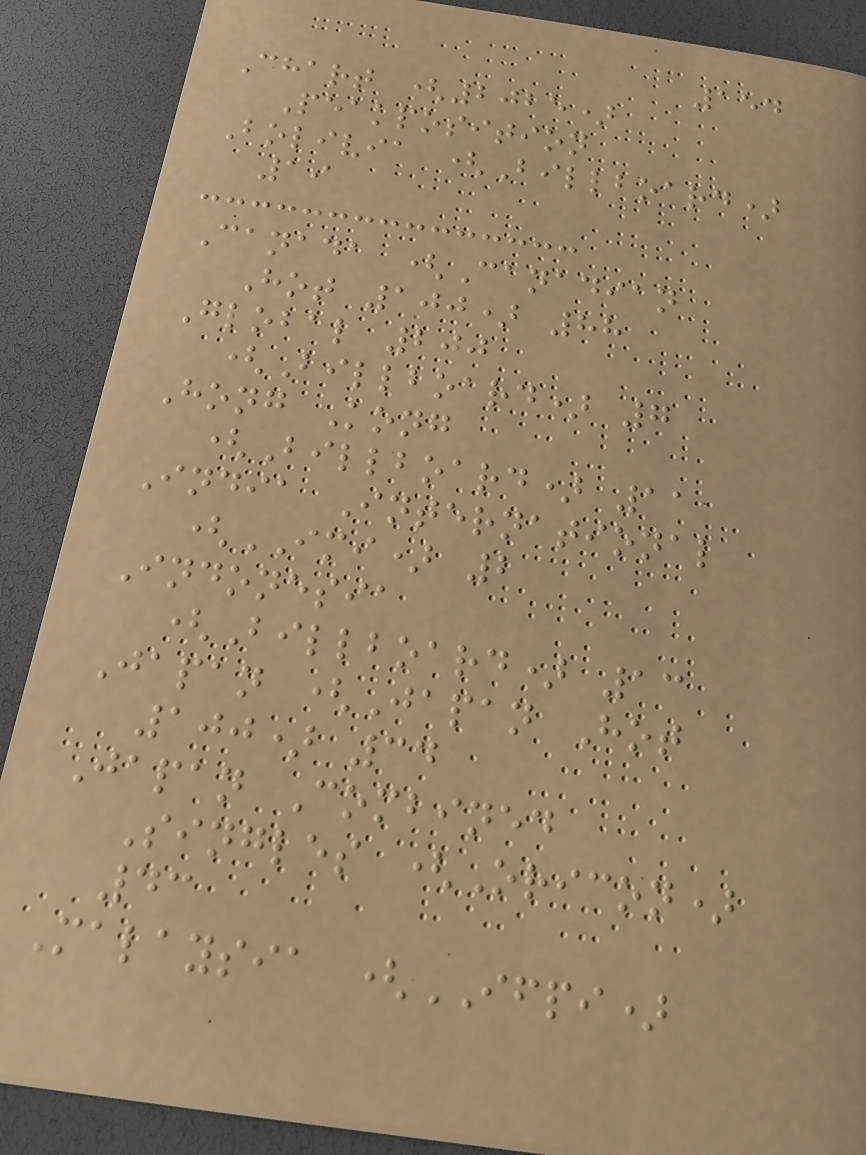154
Chart (2025)
Peakposition
Bolivia (Billboard)
19
Canada (Canadian
Hot 100) 88
Global 200
(Billboard) 7
Hong Kong
(Billboard) 11
India International
(IMI) 2
Indonesia
(Billboard) 13
Japan (Japan Hot
100) 34
Japan Combined
Singles (Oricon)
43
Malaysia (IFPI)
